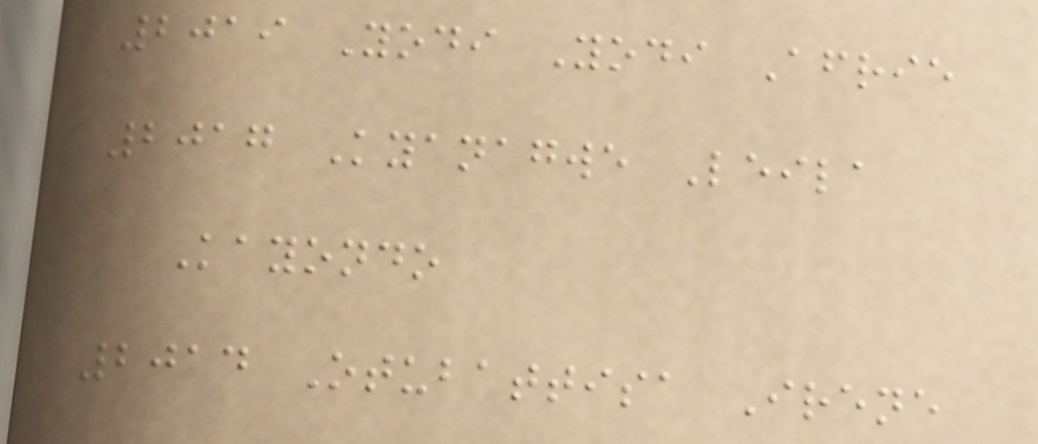2019 Yodi Yodi Afrie
2017 Kyanagwe Leila
Kayondo
2014 Otubattisa Irene
